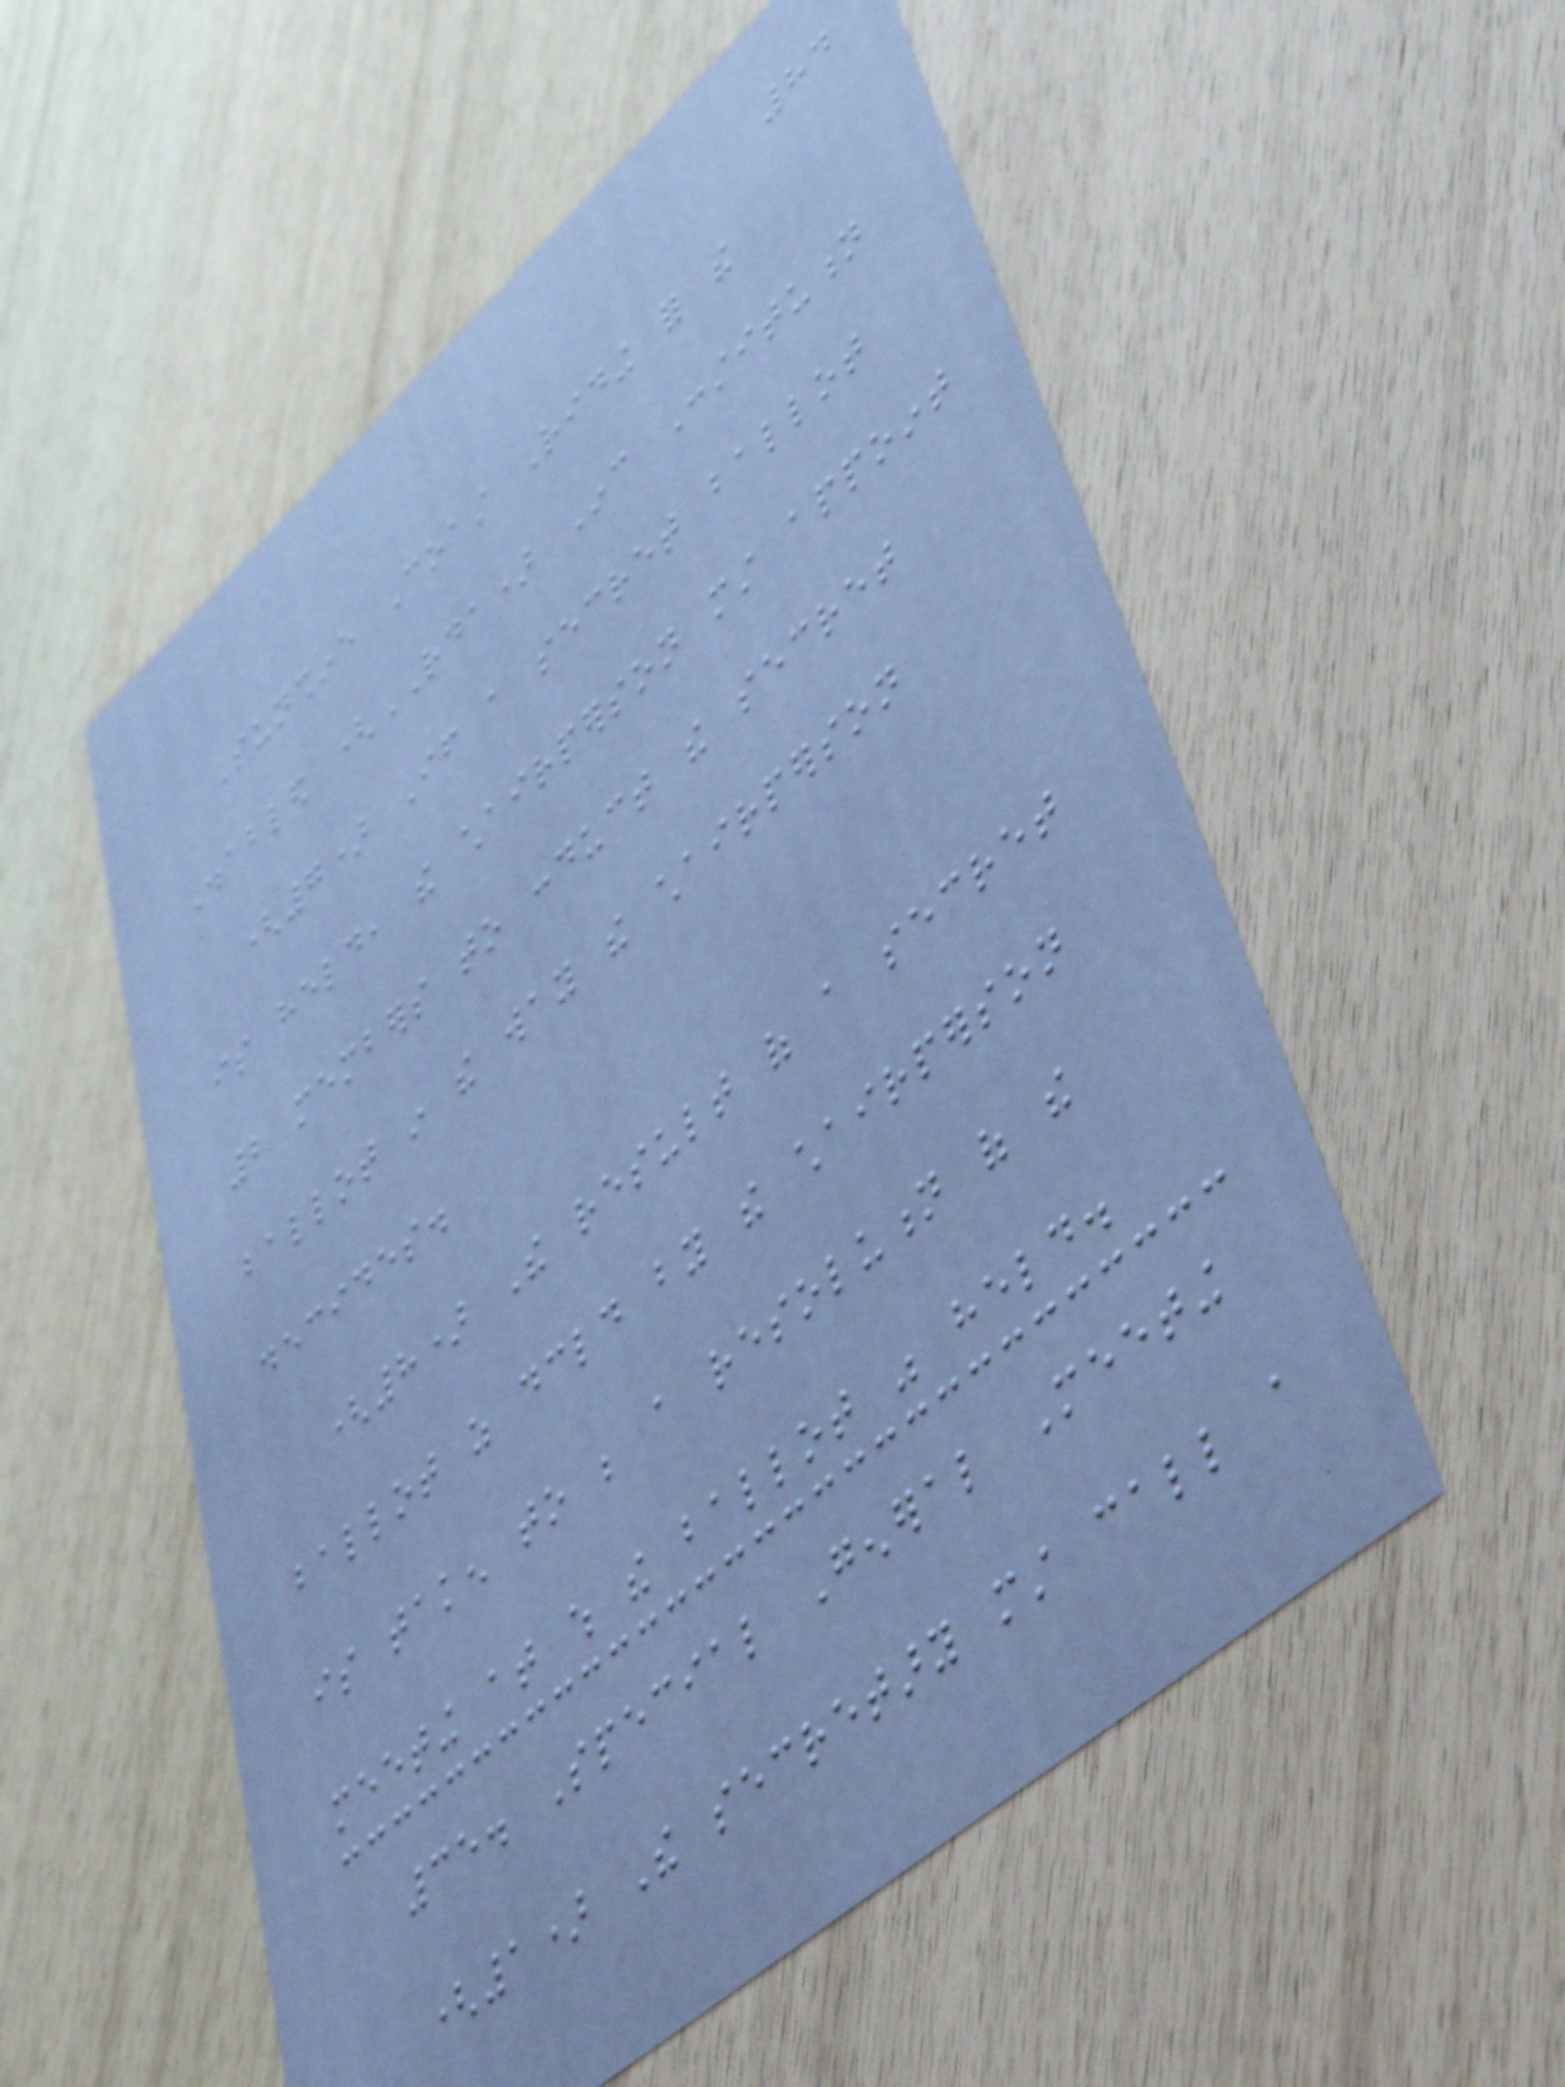84
Sunshine Coast Riding for the
Disabled (RDA) Inc Constitution
(7) If a secret ballot
is held, the chairperson must appoint
2 members to conduct the secret
ballot in the way the chairperson
decides.
(8) The result of a secret
ballot as declared by the chairperson
is taken to be a resolution of the
meeting at which the ballot was held.
35. Special General Meeting
(1) The secretary must call a
